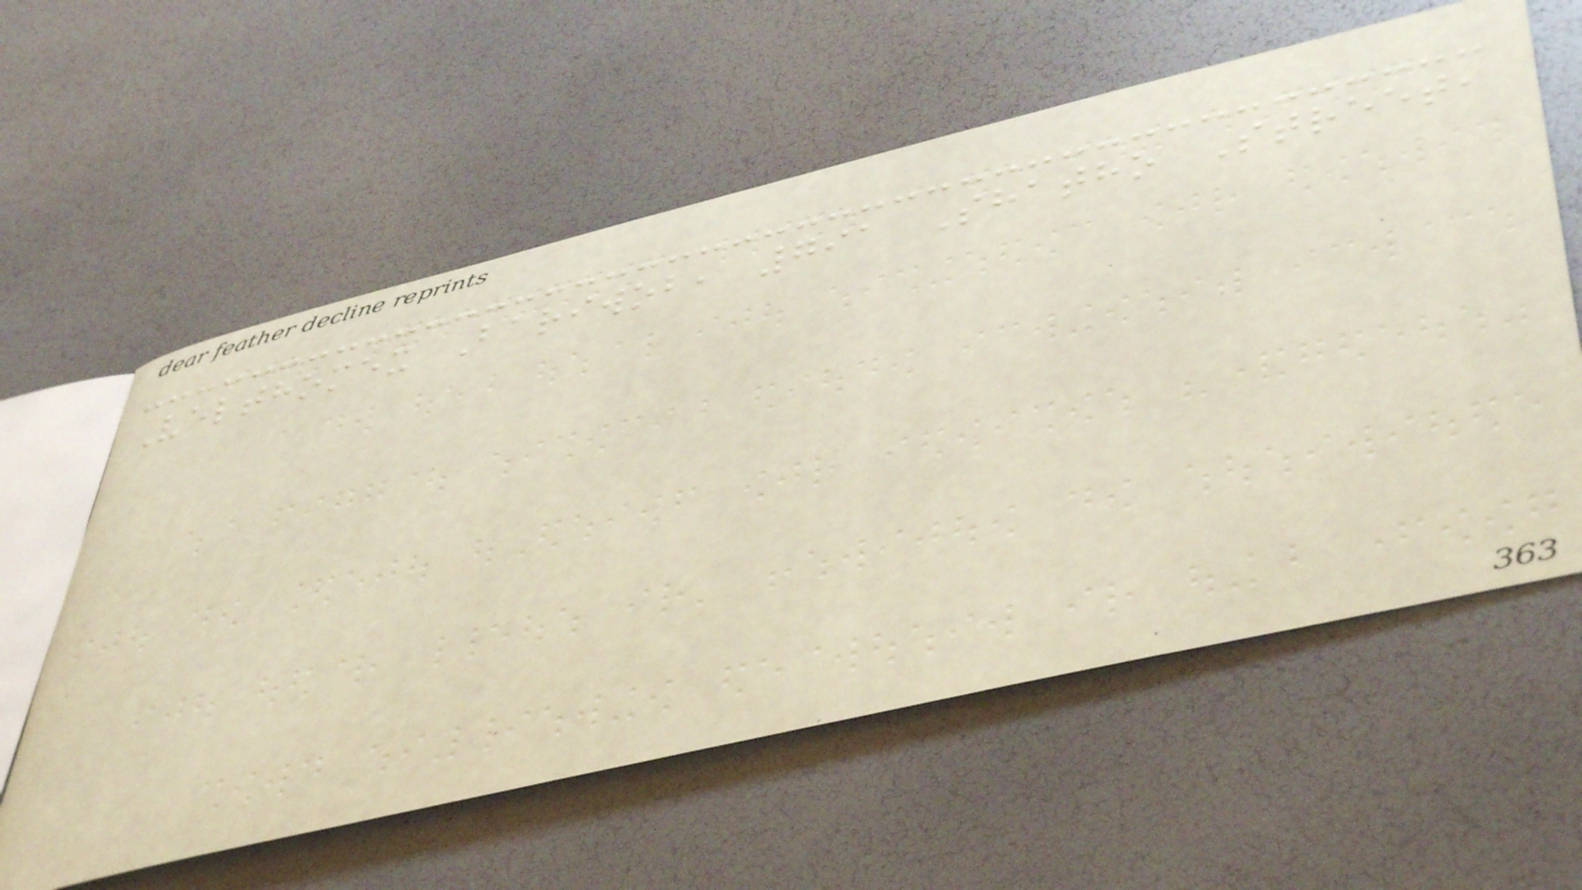Velthomex Bariwob, 791 Shatho Street,
